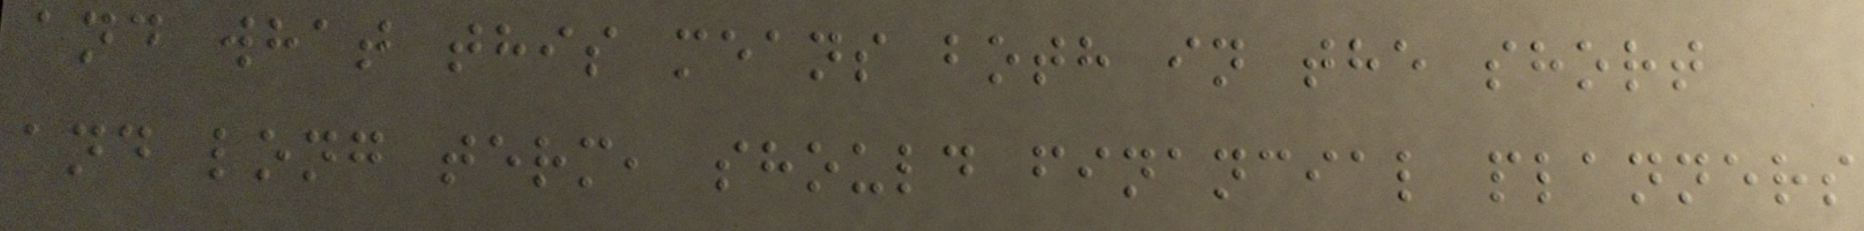and what this means both in the short
and long term, should financial planners
